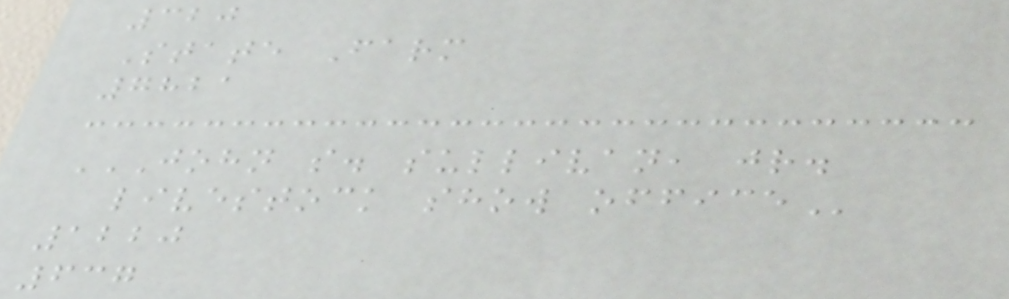320
State Farm
7821
JOHN S. SULLIVAN, JR.
LIVESTOCK SHOW OFFICE
1220
637
